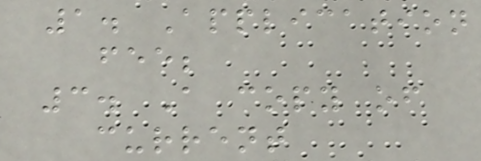1. Application
fee;
3. A copy of
current
